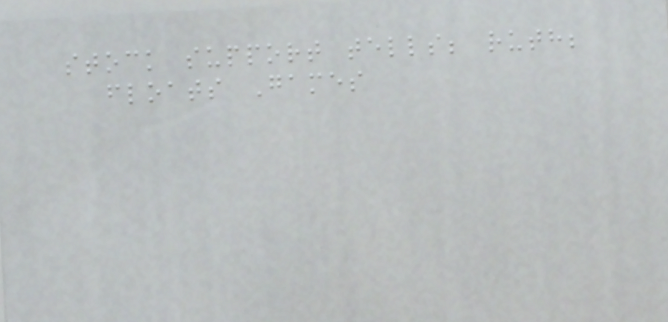stock support tells; ruth;
floats Games
